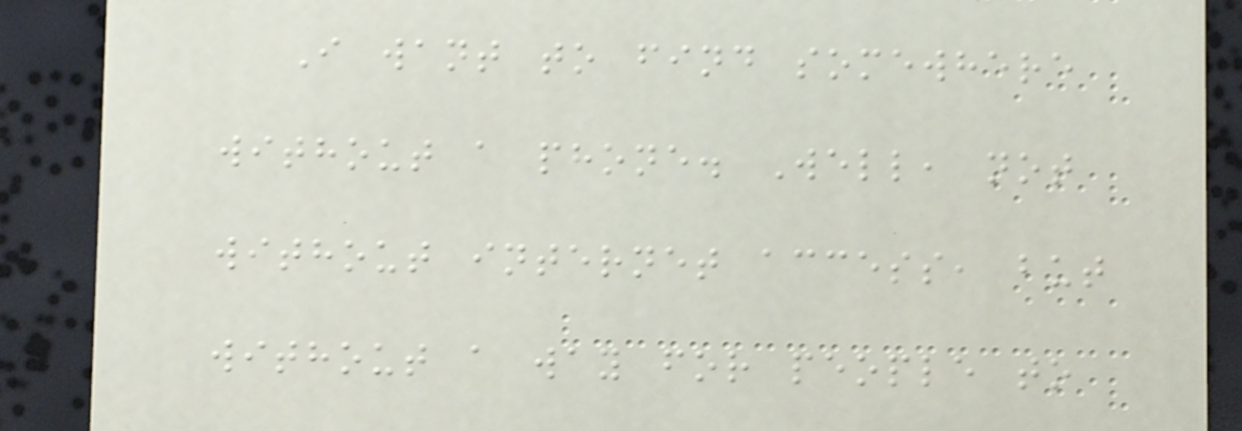I want to find somewhere
without a phone. Well, not
without internet access, but
without a way for people to
